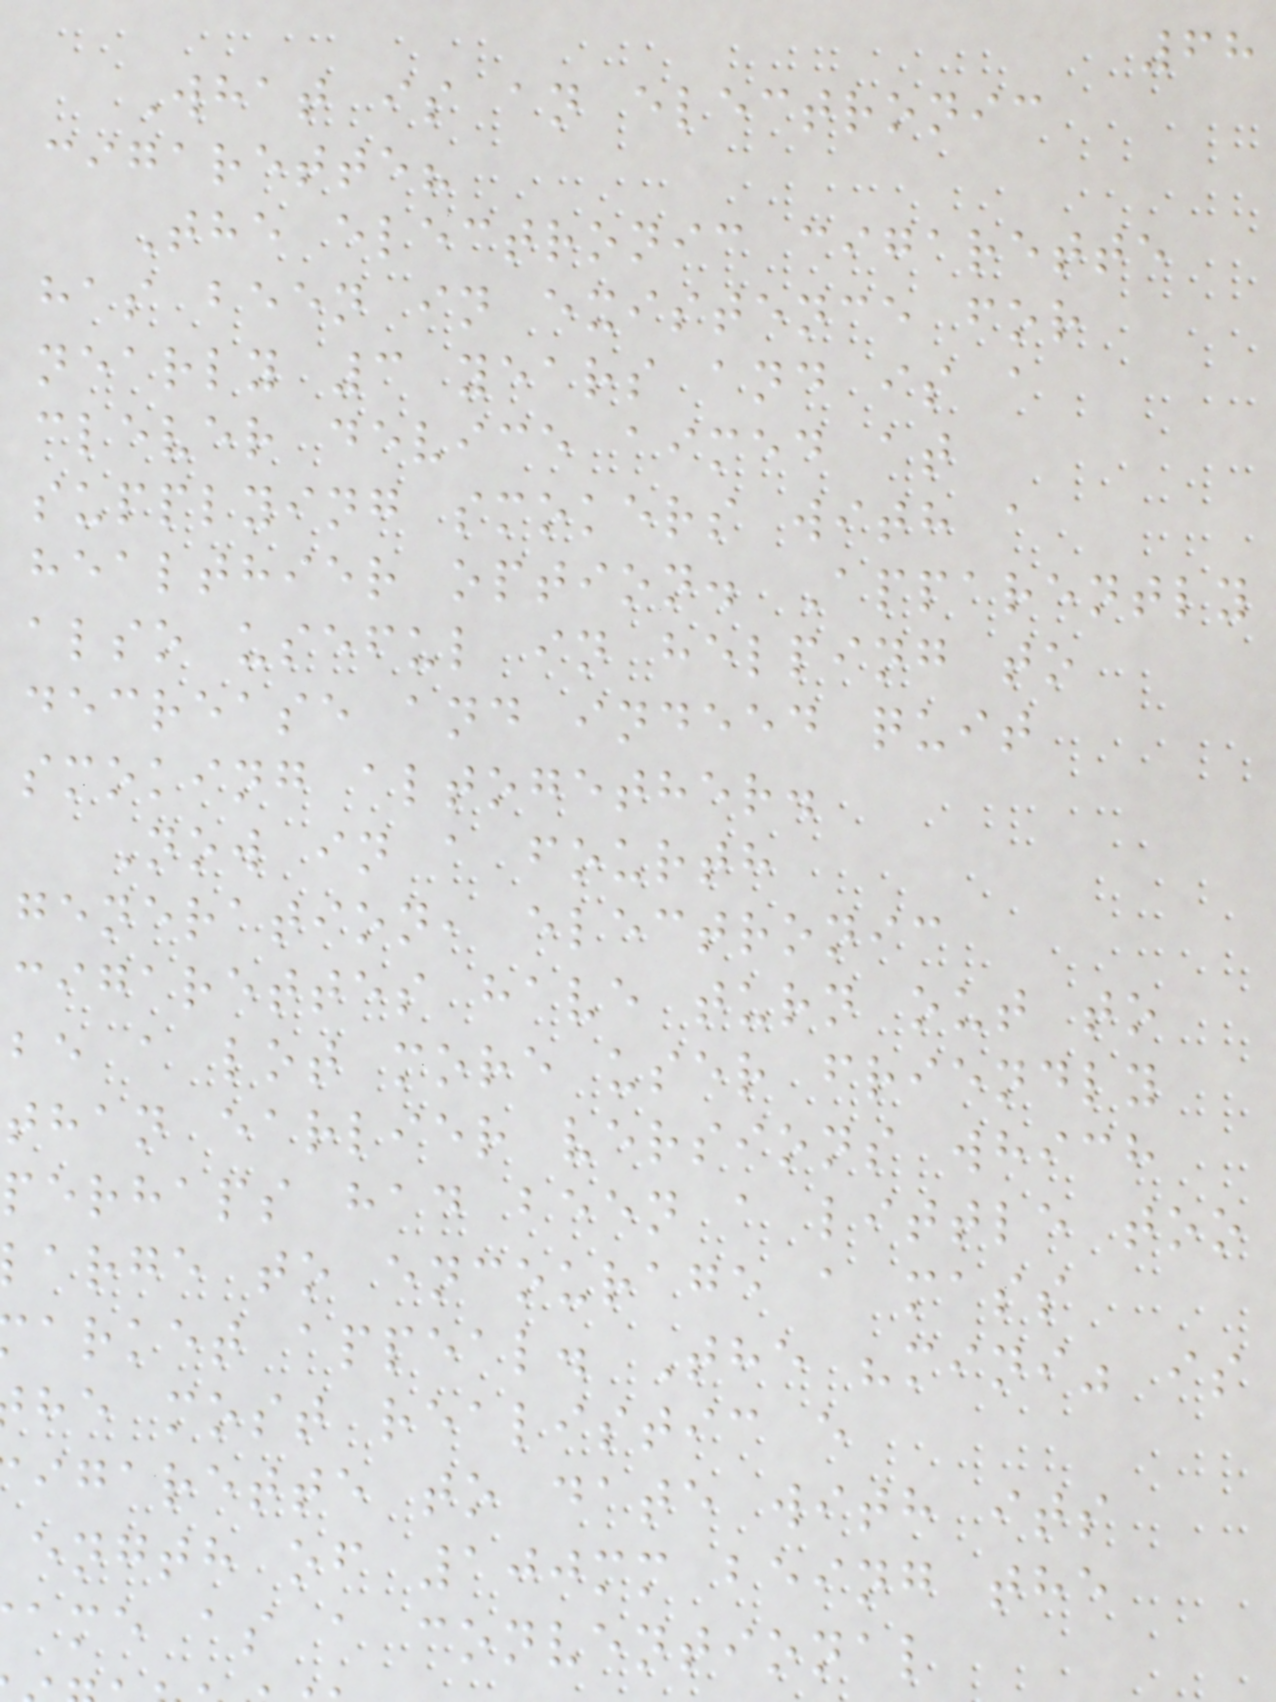68
What is an electronic
cigarette?
The electronic cigarette
has been in existence for
nearly 3 years and is a
clever device aimed at
supplying smokers with a
healthier option. Apparently
also useful in helping to
decrease and indeed quit
smoking altogether.
Now in a fourth
generation, electronic
cigarettes have turn out to
be a lot more user friendly
than earlier versions which
perhaps had been a little too
arge to encourage a mass
arket appeal. The "mini" is
he most realistic e
igarette to date with its
ength of 100mm being the
ame as a conventional
